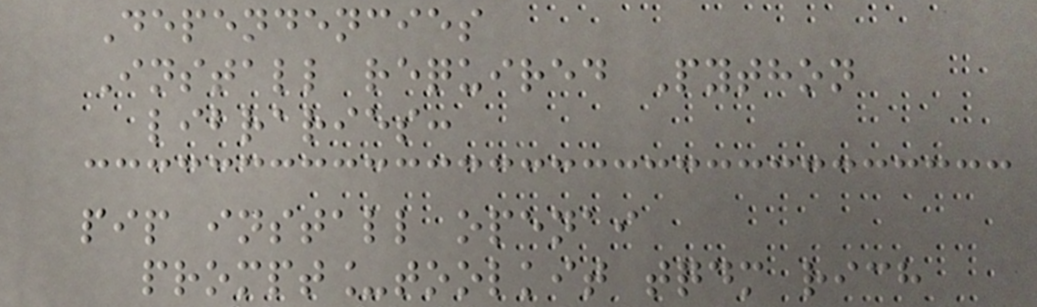Dependencies
Install required Python
libraries:
pip install openai
prompt_toolkit tqdm rich
